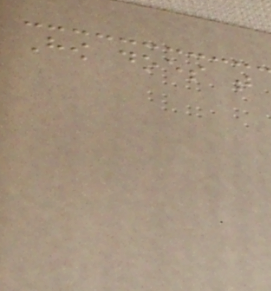How does that
